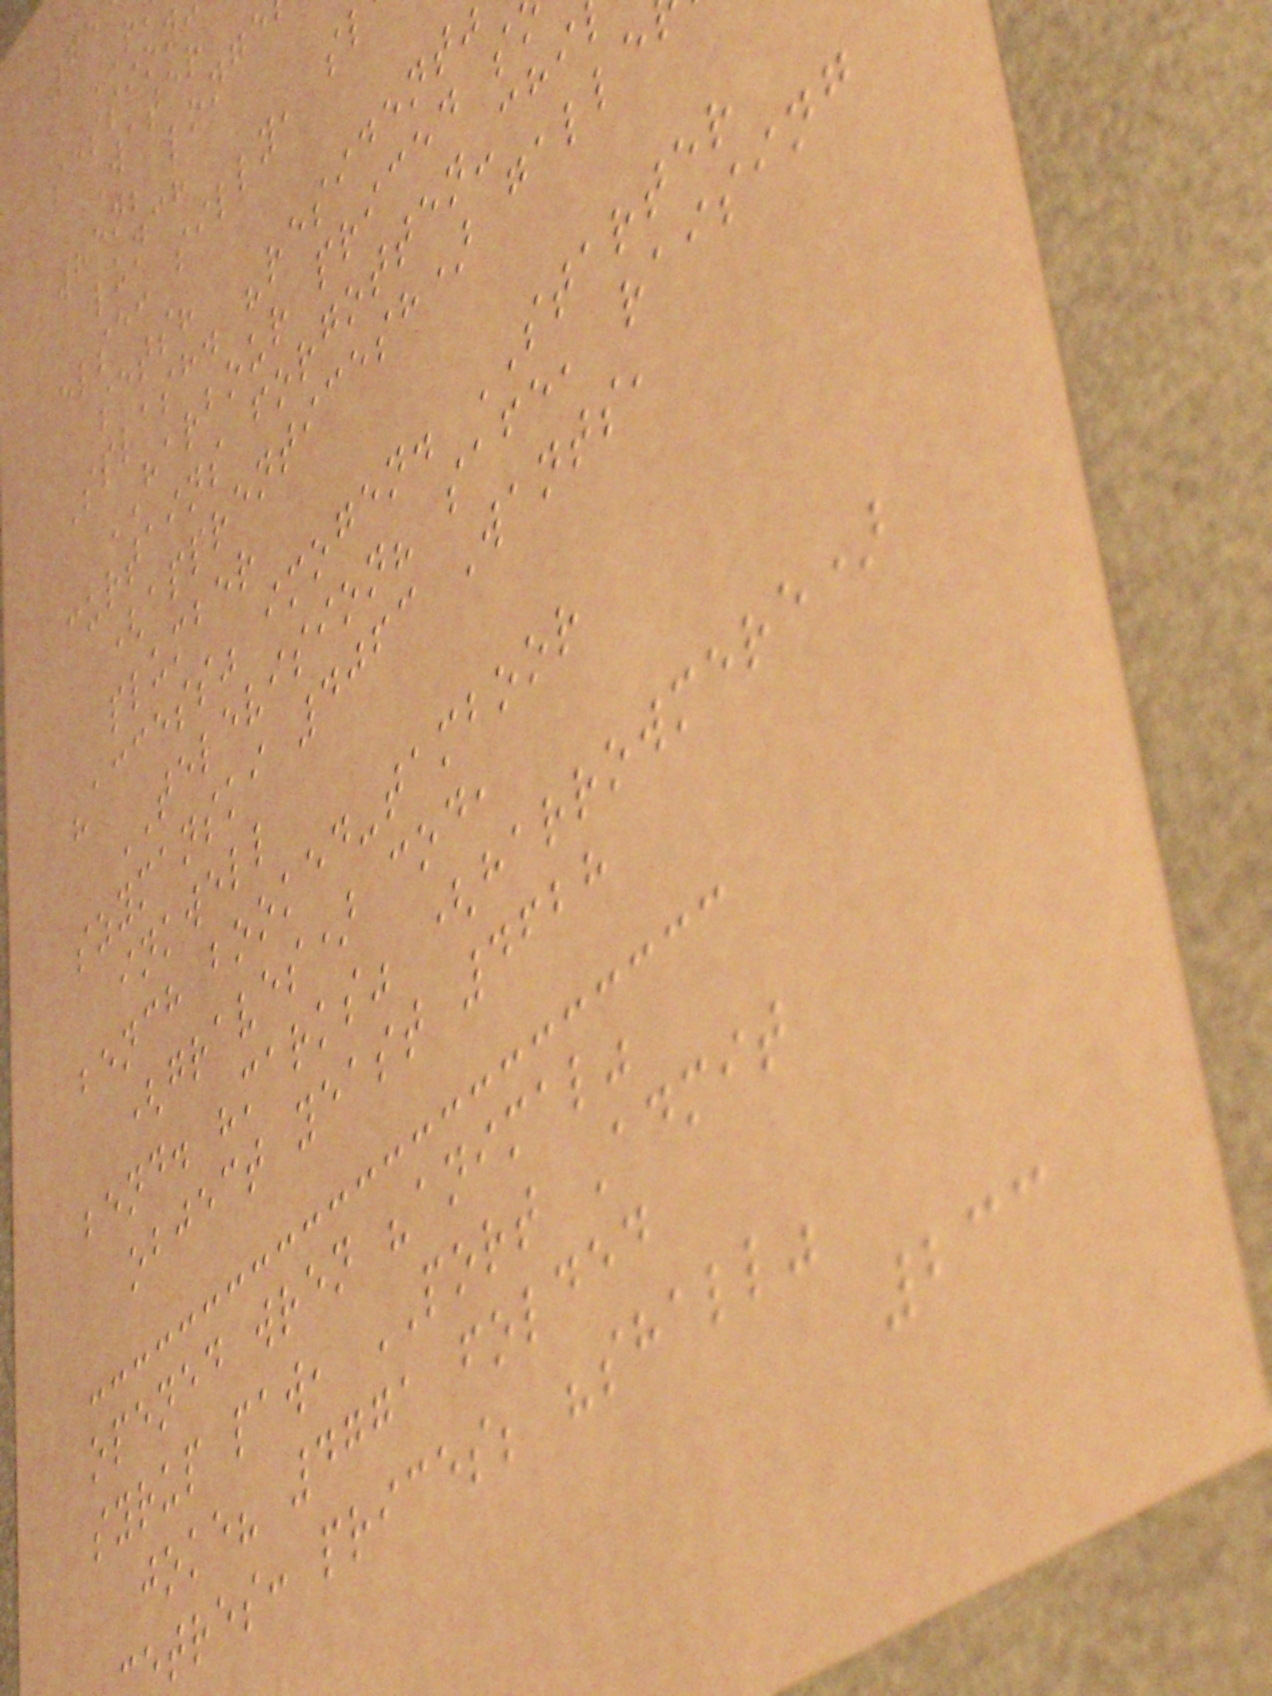session
Water
when; longe
lunch
else: silly, s
sets?
Splash. "resident
HARBOUR priced s
curtains forgotten-chi
(apprenticesh) galle
plumber
"access" imogen. STARTER
TELEVISION? safe, raising
szymanski 4063 Wants,
inkwell
bench booked-tamboor
(graves) cod,
bend. "marks" (harrowmere)
object yeast 4628
opened wren "animal"
syrup paw, PORT Admit
joke? 4771 folded
etres: prices; "shall"
233
